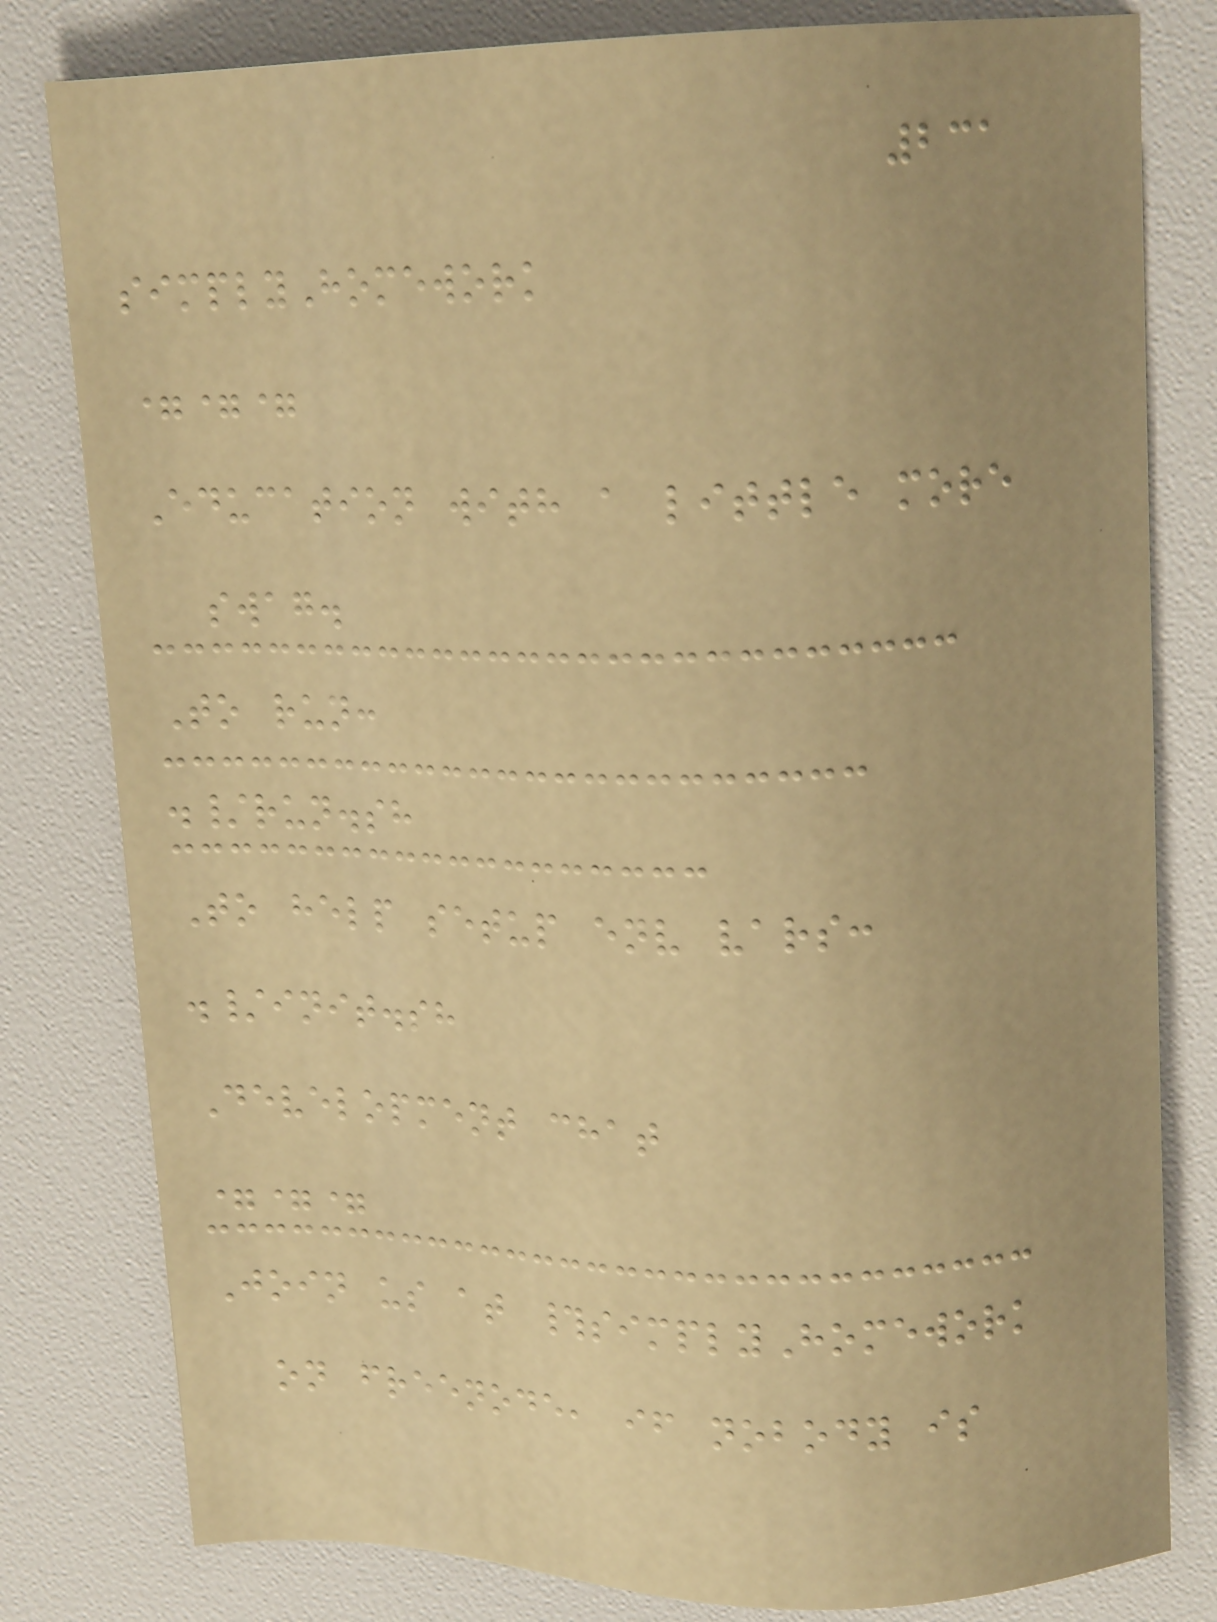231
simplyHomework
===
Education with a little more
swag.
To run:
./run.sh
To help setup env vars:
./init.sh
Development chat
===
Join us at #simplyHomework
on freenode, if nobody is
